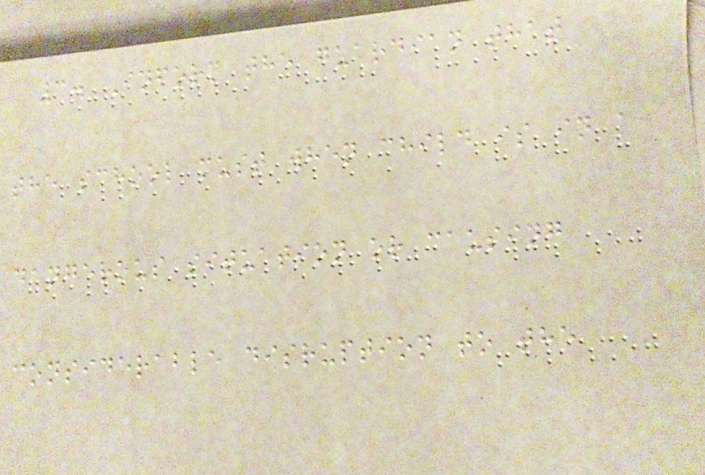3. Inform the guardian that
the school must when child is in a
dangerous situation or causing
considerable disruption to the
